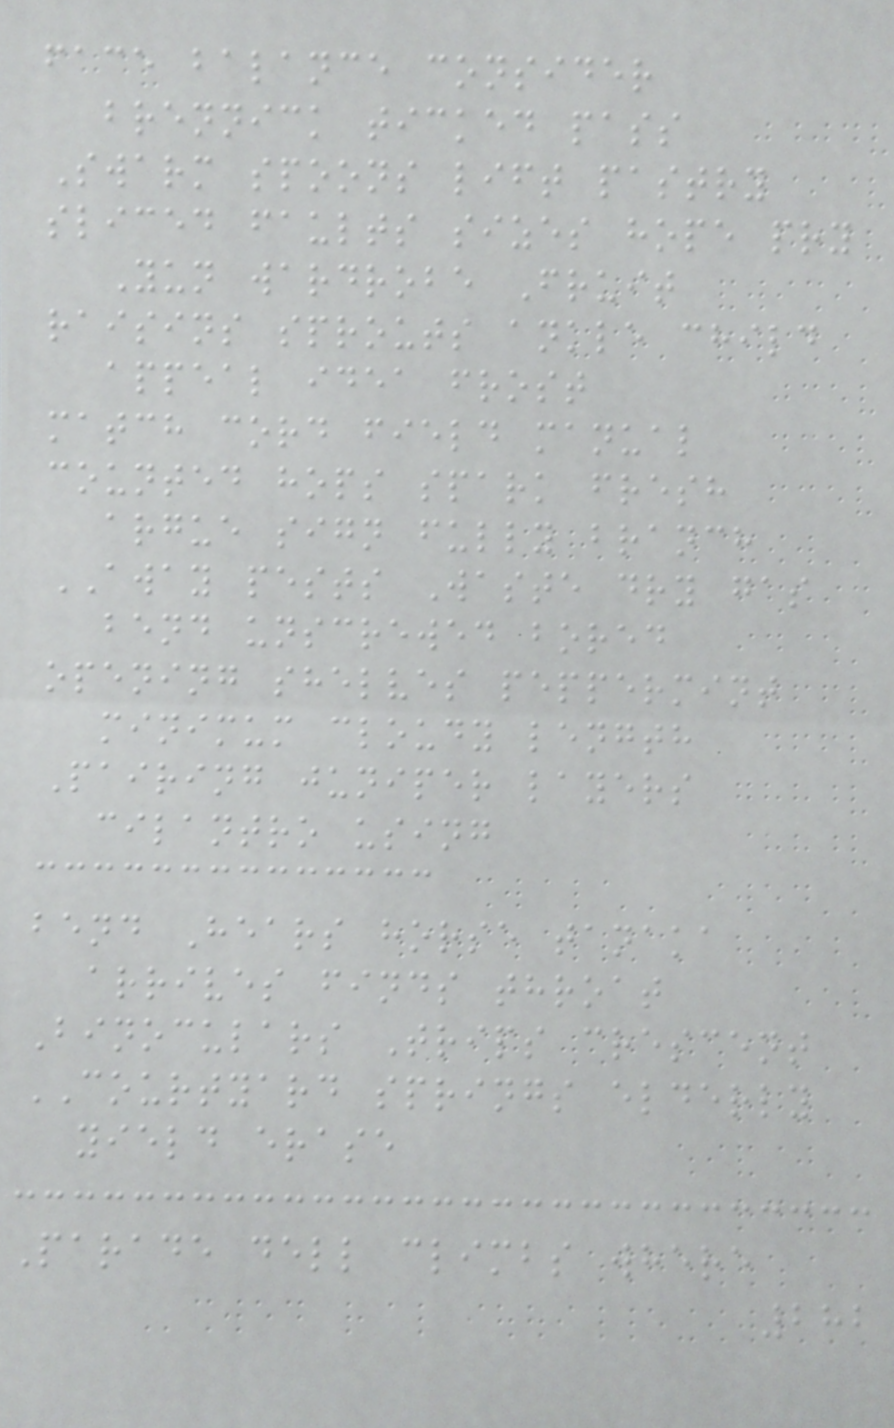face balance consider
brennick ticked pass
Swarm spoons lift pastry
sliced faults sizes hope pry
Yun wardrobe Fruit
raisins sprouts ankle child
appeal idea frost
match cord field manual
counted hops spark fresh
argue sign fully branch
AWAY pests Waste dry gas
bend unscrewed bored
opening shelves peppermint
minimum cloudy length
Pairing juniper layers
cilantro using
bend Hears horse tanaka
arrives finds throat
Binoculars Trips crescent
COURTYARD springs elderly
yield erase
Parade dell climbs where
282
